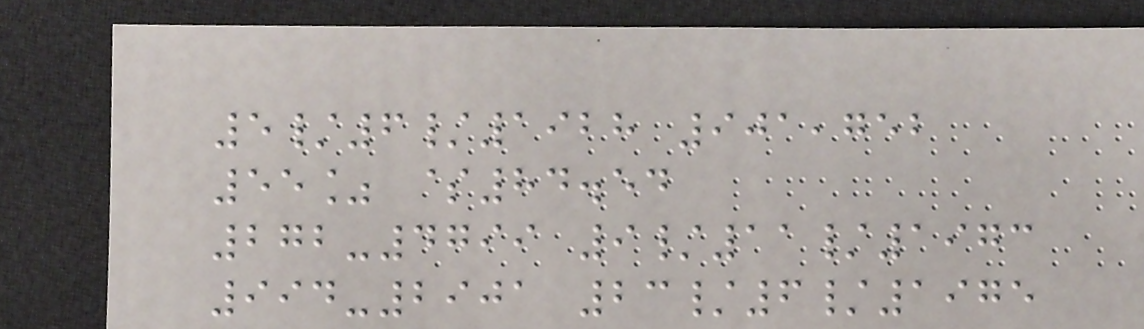5/6/1928 901,752
55% $84.54
272-4799 9/11/1973
994-2901 23/6/1975
